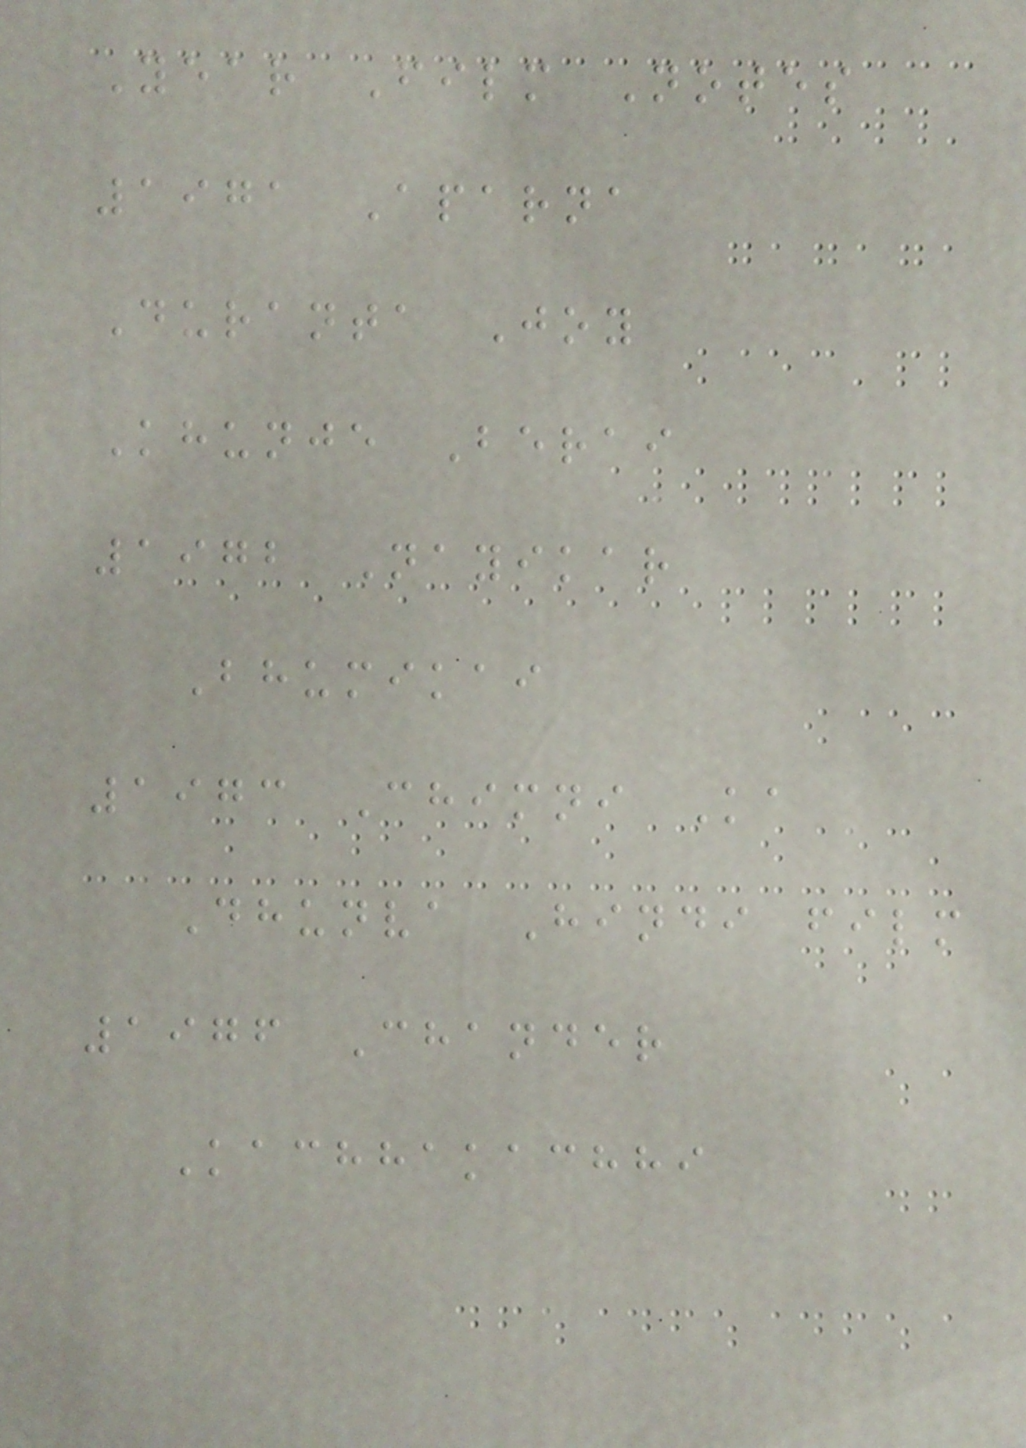Year Film Notes
1971 Aparna
Duranta Joy
Khunje Berai
1972 Nayikar
Bhumikai
1973 Chimni Ka
Dhunva Hindi film
1976 Chander
Kachhakachhi
